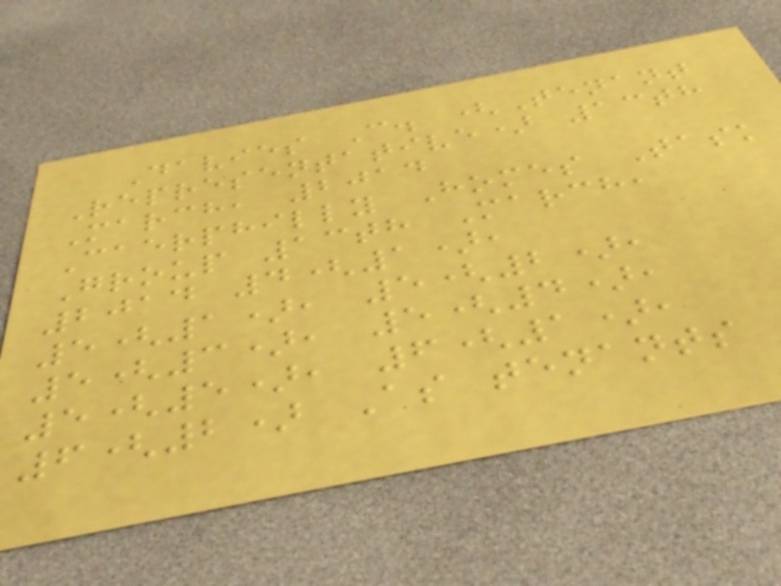Davies C. (Tenant
Representative) 13th
March, 2014
Caerphilly Homes Task
Group 13th March,
2014 4(1),
5(1), 5(2),
5(3), 5(4),
5(5), 6(1),
6(2) As tenants
